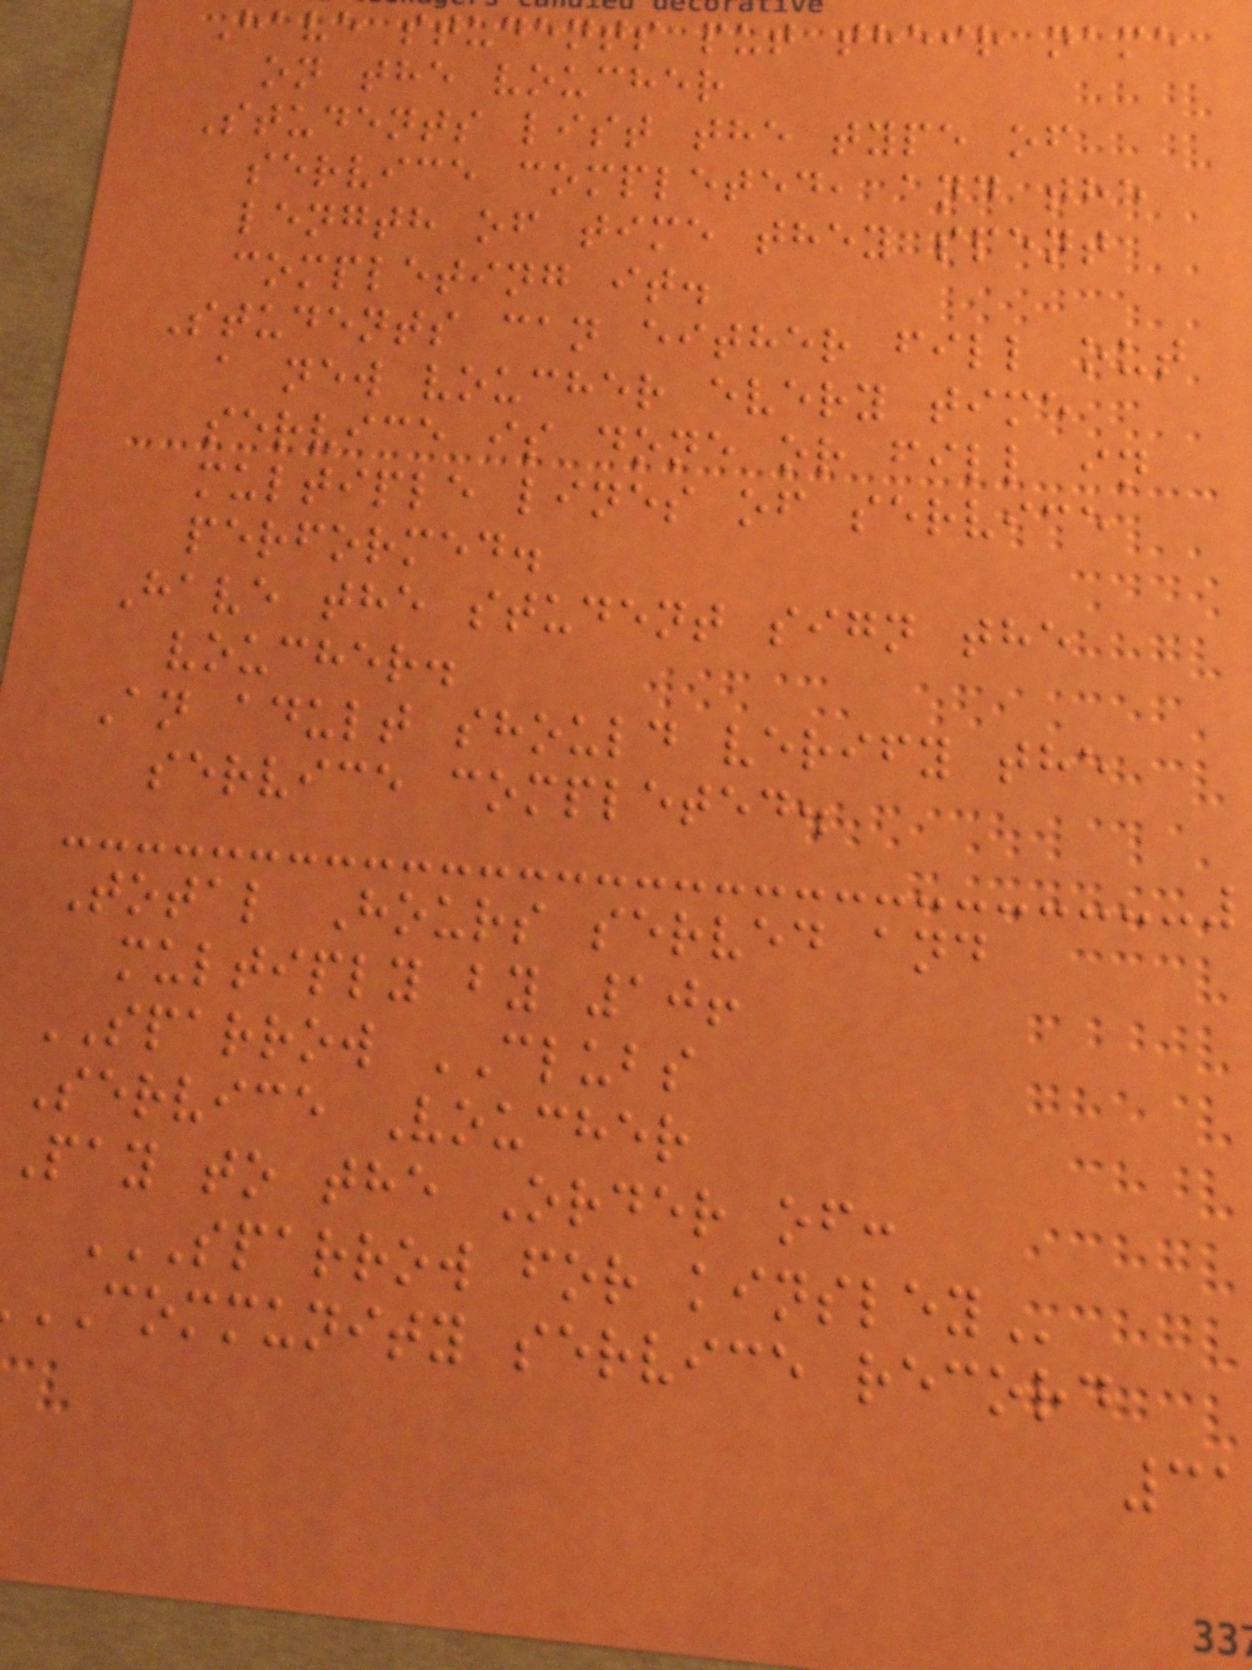Have students put their name
on the voucher
Students list the type of
service completed, and the
length of time they spent
completing it.
Students can either fill out
a new voucher every time
service is done or fill in
multiple lines of service
performed.
Have the student sign the
voucher.
An adult should verify the
service completed.
Total Hours served and
multiply by 10!
SPARROW CLUBS
Service Voucher
Pay to the Order of:
SPARROW FOR KINSLEY
COMMUNITY service record
31
